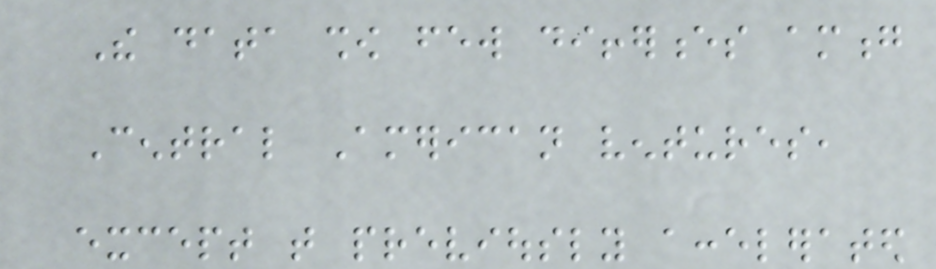The data show few differences among
Central American ventures,
except that previously accelerated
